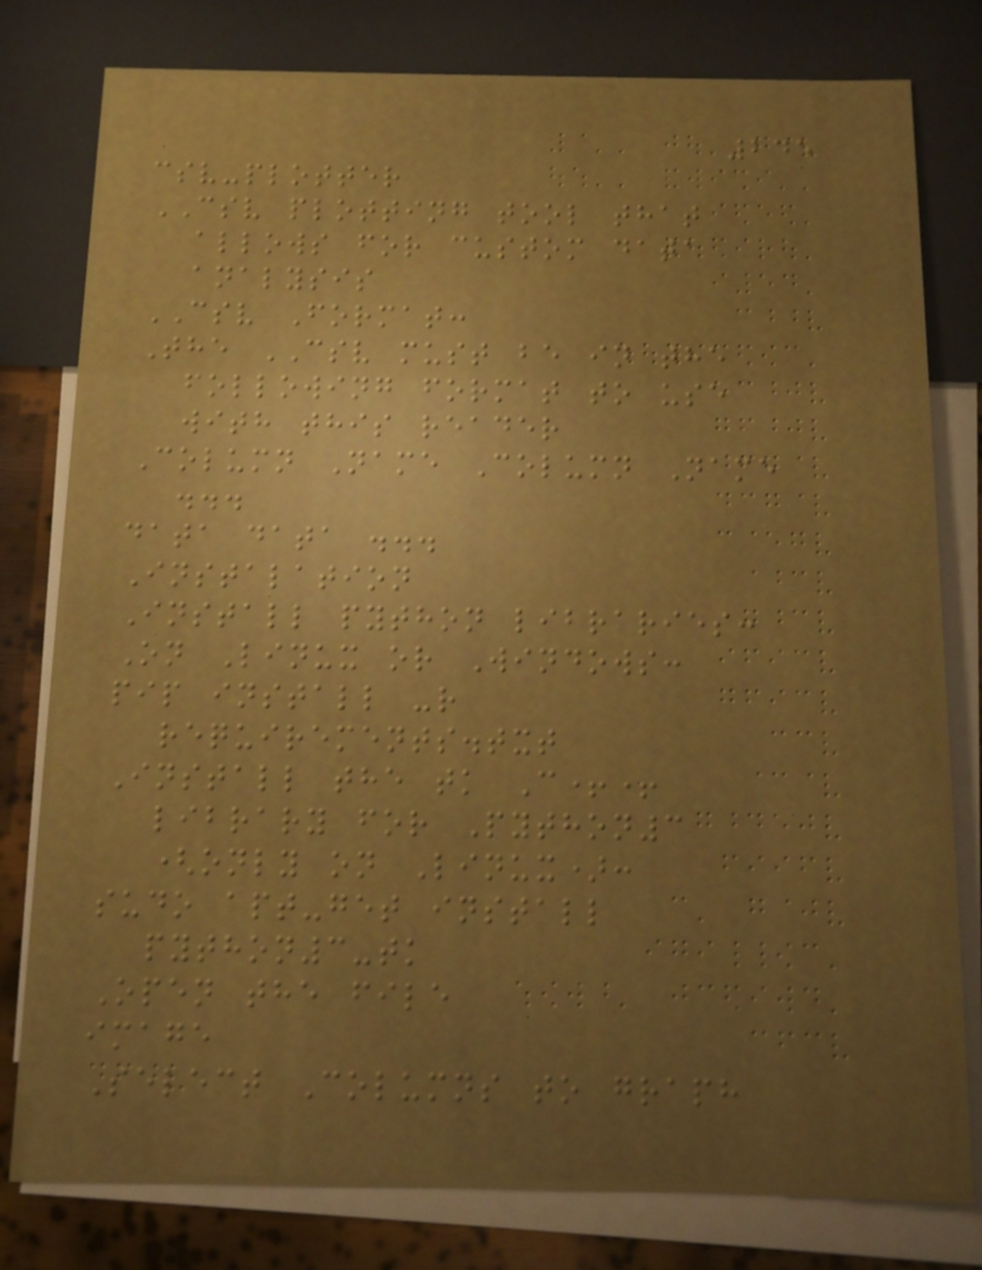245
csv-plotter
CSV plotting tool that
allows for custom data
analysis
CSV Format:
The CSV must be in the
following format to use
with this reader
Column Name Column Name
...
data data ...
Instalation
Install python libraries:
On Linux or Windows:
pip install -r
requirements.txt
Install the tk C++
library for Python3
(only on Linux):
sudo apt-get install
python3-tk
Open the file
image
Select Columns to graph
